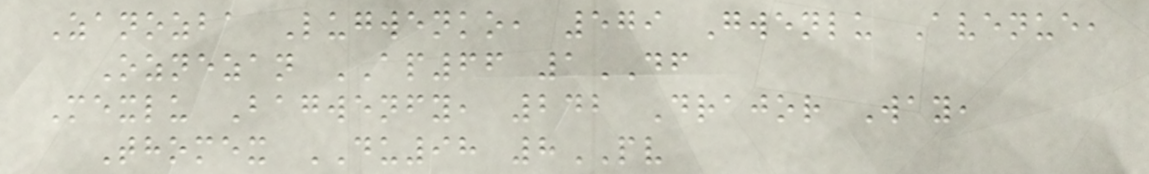Zanozba Lugwenko, 579 Gwenlu Avenue,
Oznezan AP66 1DF
Mexlu Bagwenfy, 242 Drajor Way,
Thomex DU98 8PV
